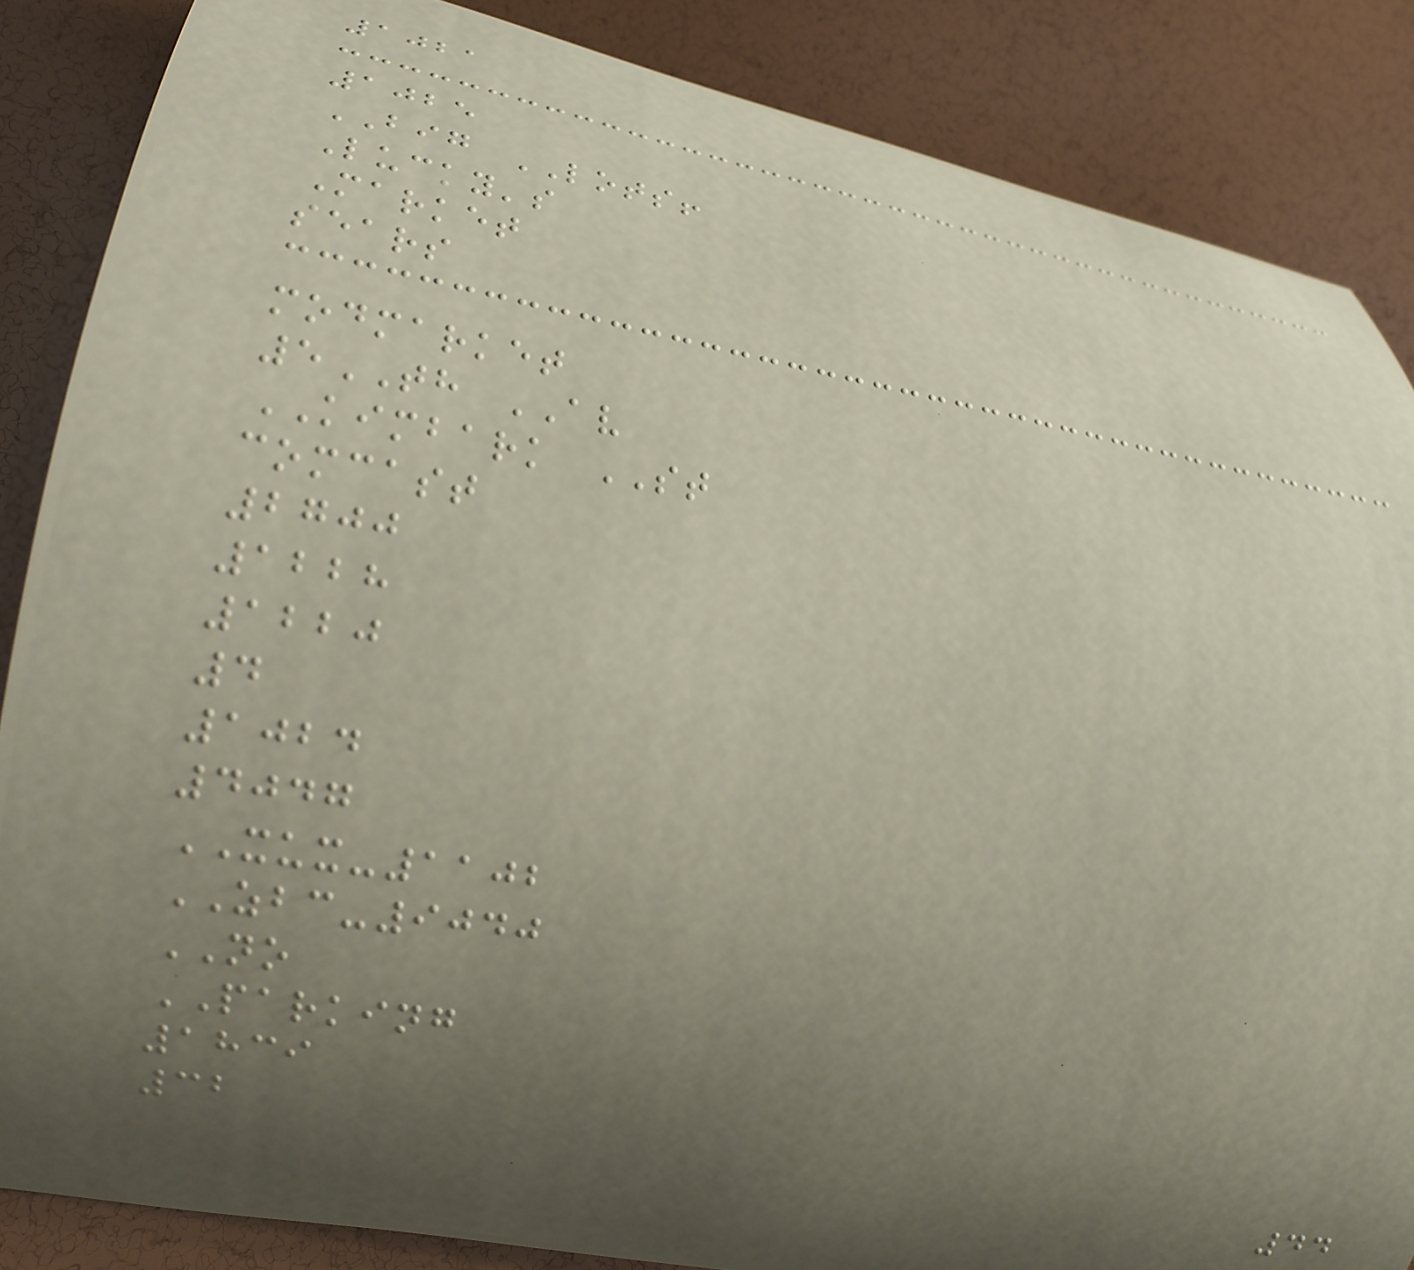1021
1025
BIG LOTS!
Lucky's
Market
sears
modmarket
5TH AV
KIMBARK ST
comcast
2700
1228
1220
4
1024
4047
XUX-1102
ZBC-9040
NO
PARKING
1839
32
44
